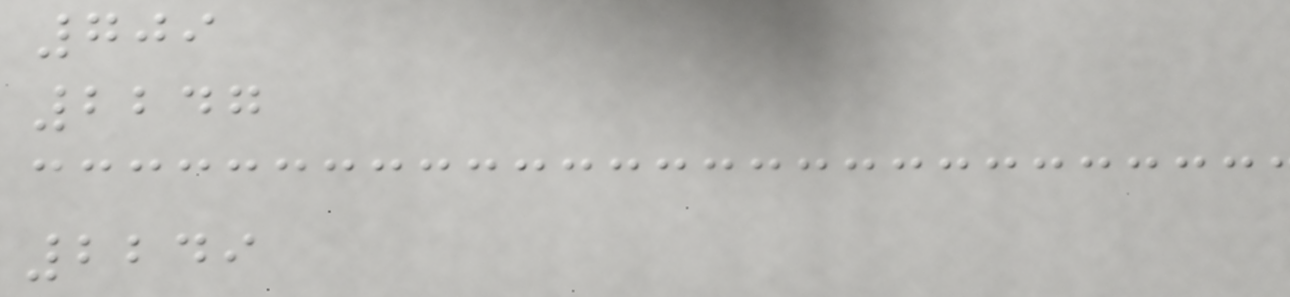709
2247
2249
